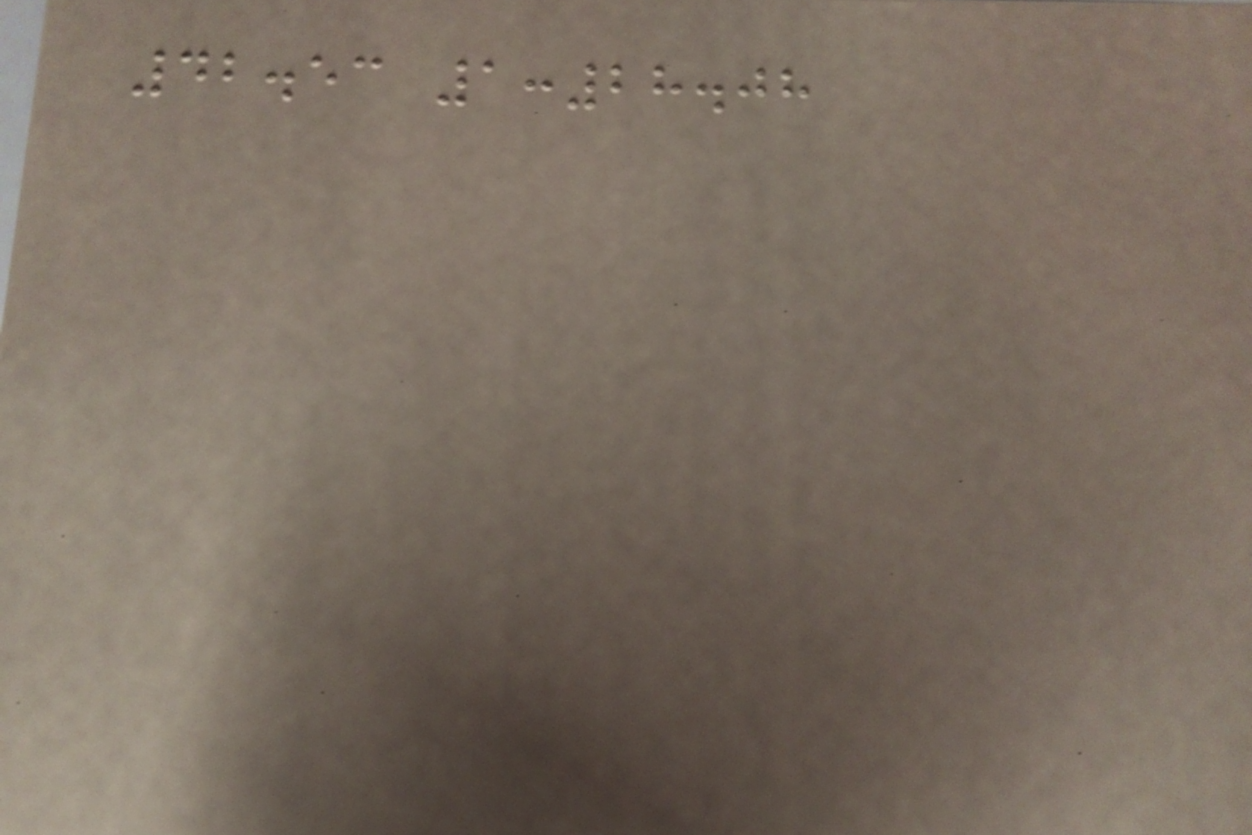42.53 1:28.08
